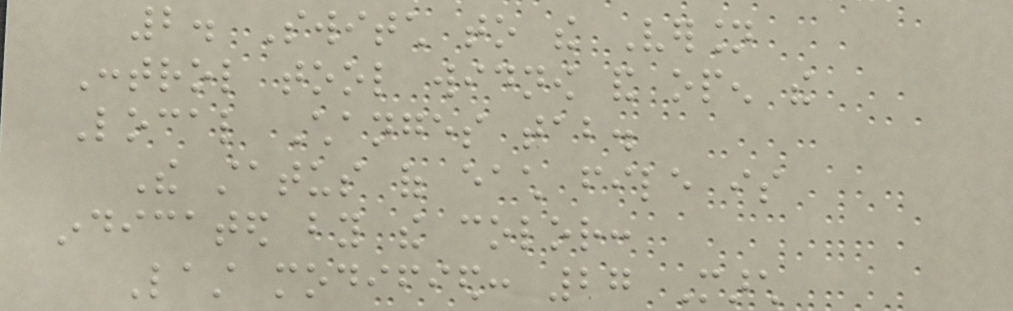2. Switch to the Version
Control tool widnow and open the
Local Changes tab.
The status of each file is
indicated by the color:
Last modified: 27 March
